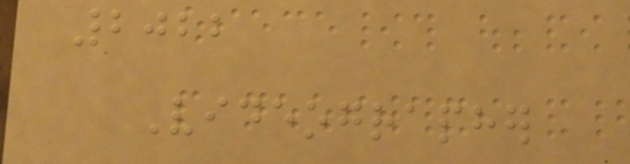2022
Videographer
